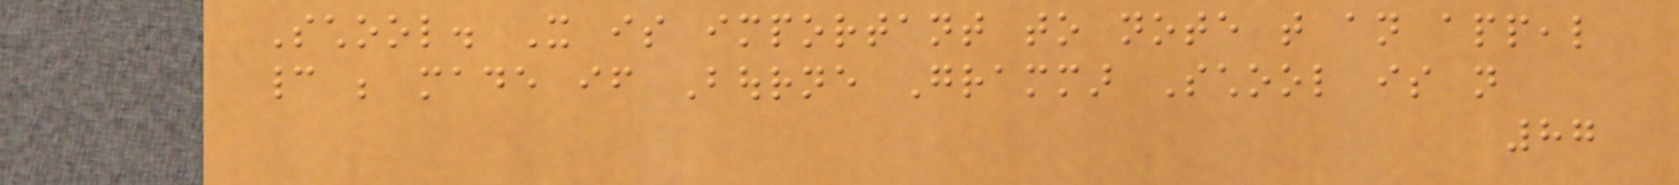School. It is important to note that an appeal
cannot be made if Bourne Grammar School is not
87
